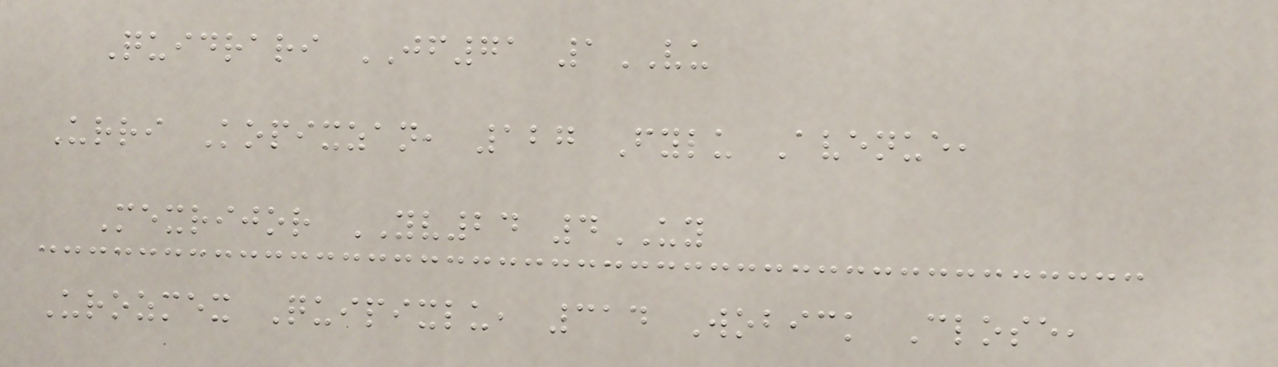Quidrari JF71 1VU
Urri Kopixzan, 127 Fylu Avenue,
Mexrijor YV24 4UY
Urozmex Quipixlu, 314 Wobick Close,
